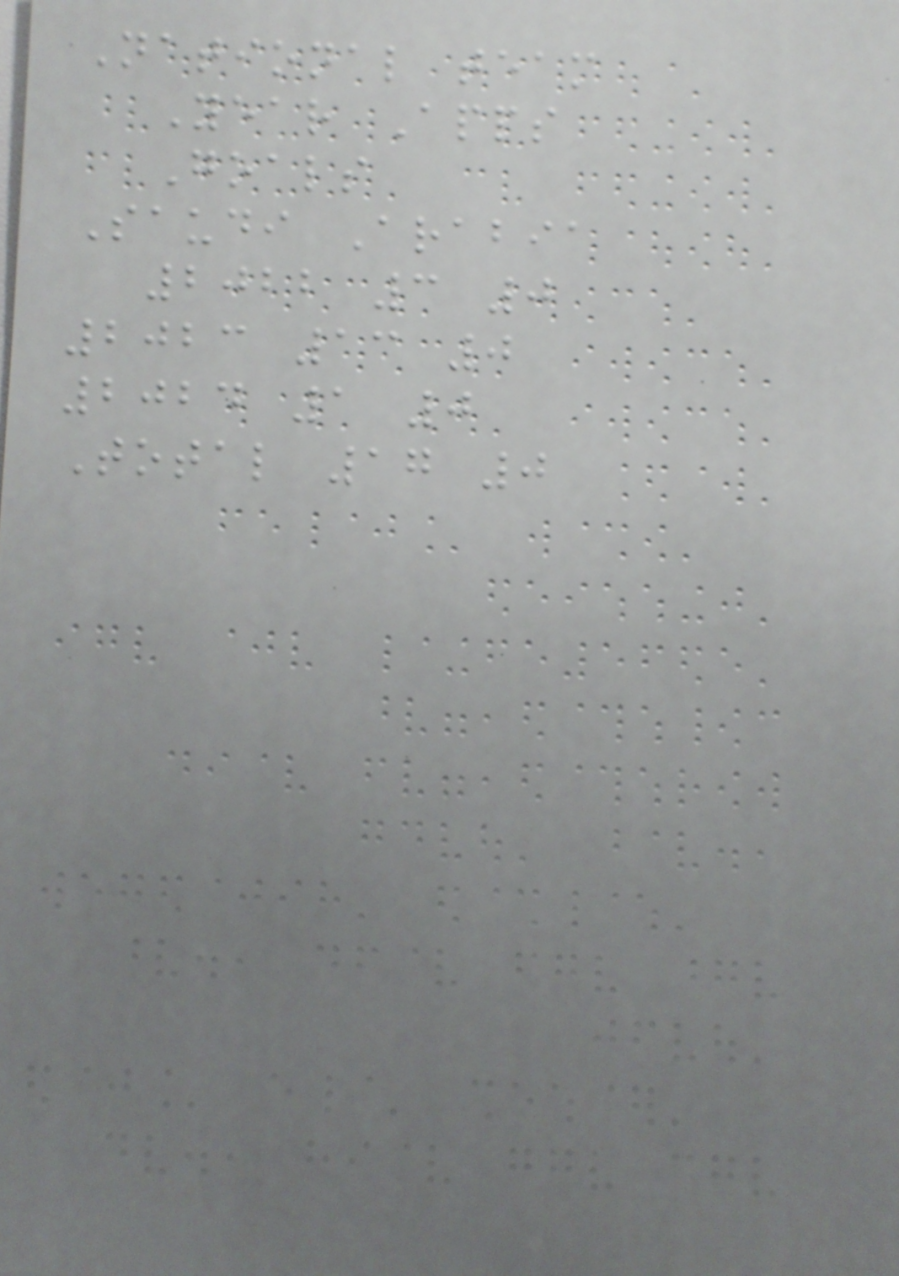National team
Year Apps
Goals
Saudi Arabia
2022 3 0
2023 13 0
2024 1 0
Total 17 0
